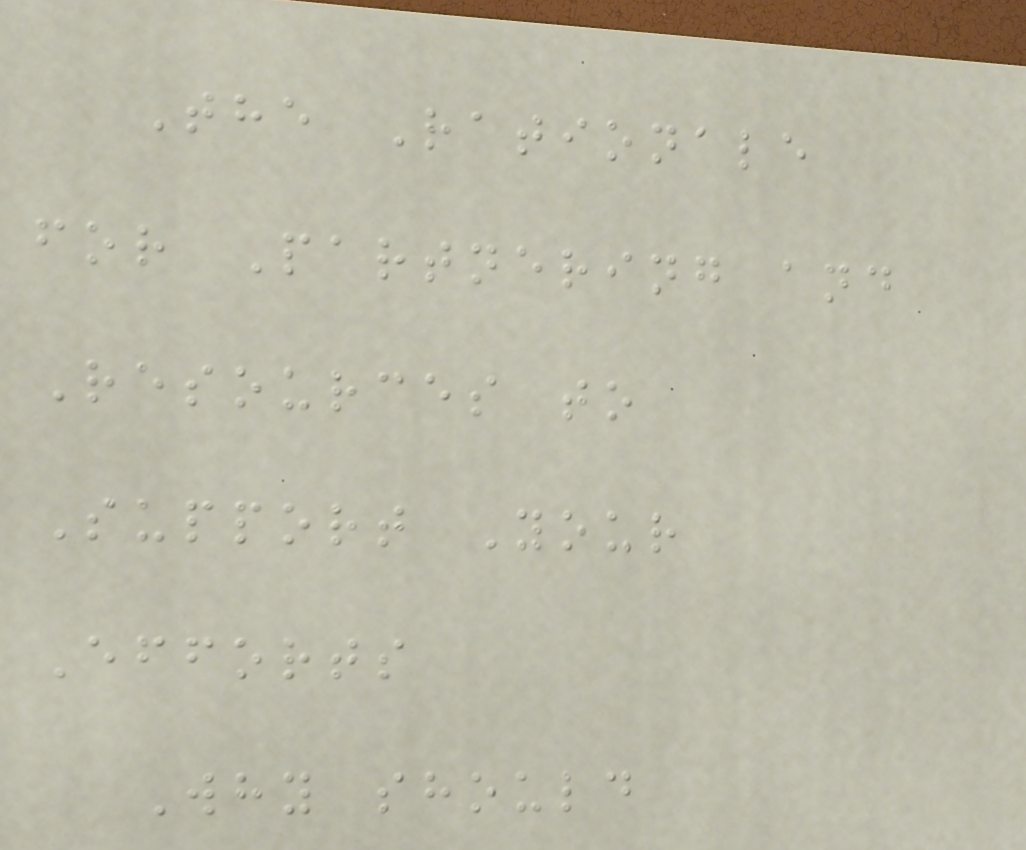The Rationale
for Partnering and
Resources to
Support Your
Efforts
Why should
